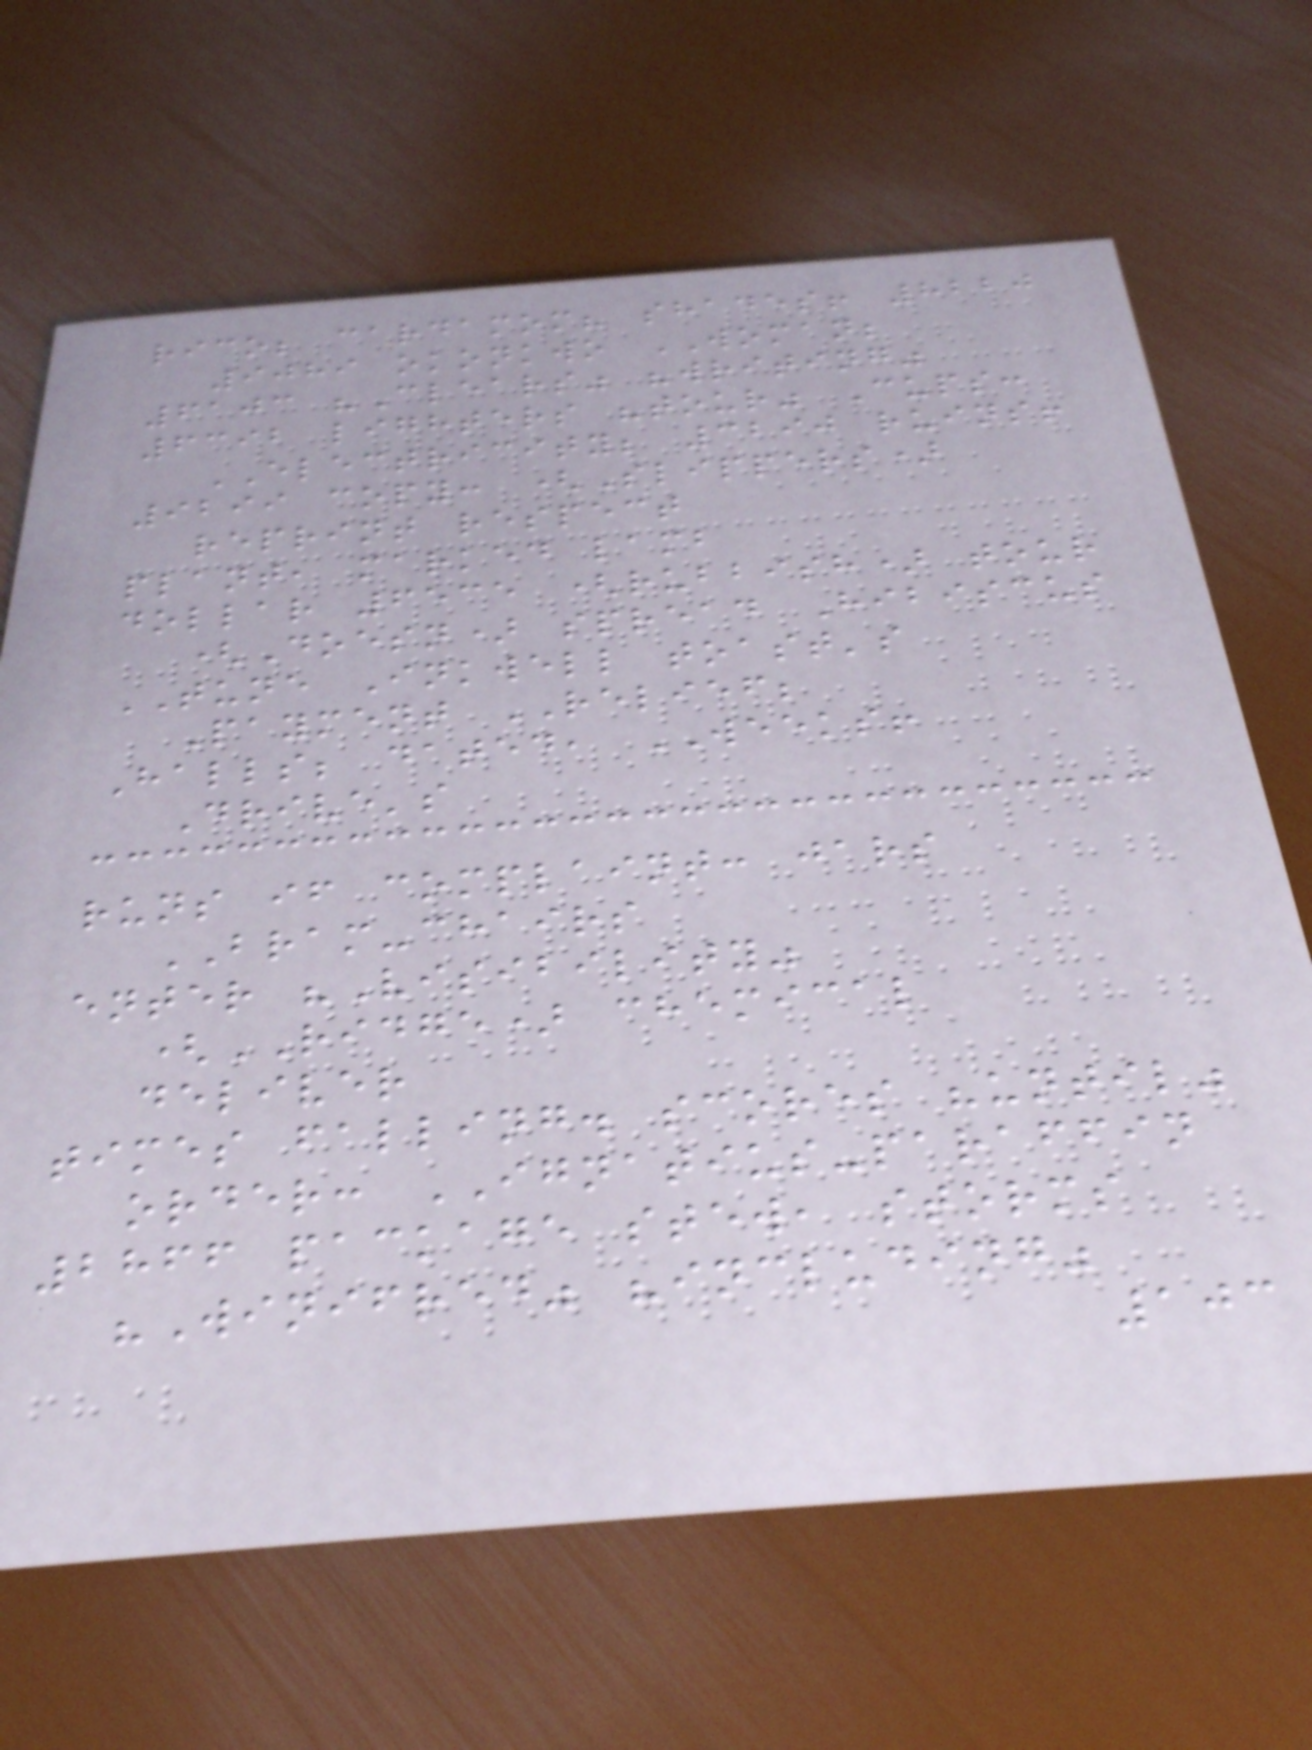rico; cardamom? shades! 8220
9089 okonkwo WOMAN;
6103 "Clears" "writing"
6392 lighters "tour" Cups:
ELECTRICITY; 3290 ruins!
9299 copy: (Slippers)
reprint respect
plant, marked lamb
dollar 6535 (rubbish) tour
(Doesn) spread Hibiscus
TUNE Inkwell toast's
Payment RELIEF;
Halls; dated, WEEKS!
Drive's
runs if complaint: jars
BRAM-chairs
enter "Visibility"
(RIDGE) chemical
deliver
times falling. scores "until"
order: IGNATIUS-paraffin
2866 package stew, storms
"Winifred" "including"
103
